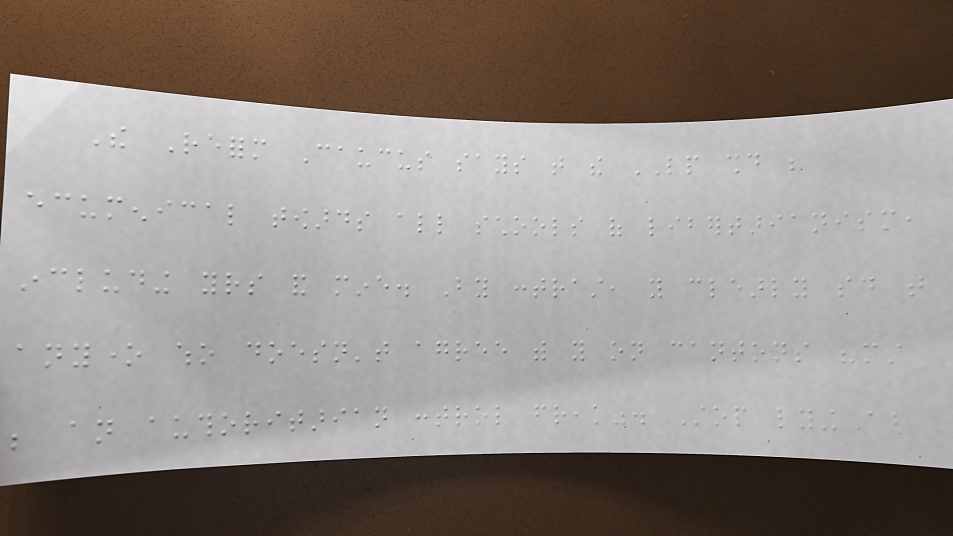The Reform Caucus says that the LP should be
ecumenical towards all schools of libertarianism,
including yours and mine. By contrast, you clearly said that
anyone who doesn't agree with you on cantons "must
be an authoritarian control freak". Stop lying about
